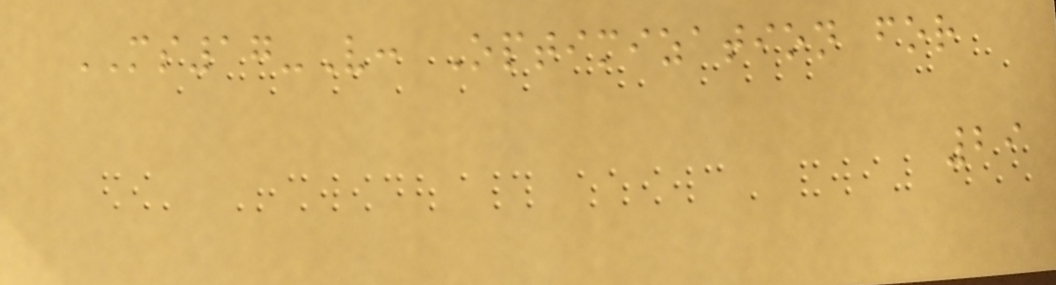MS17-V: Optimization for
29
